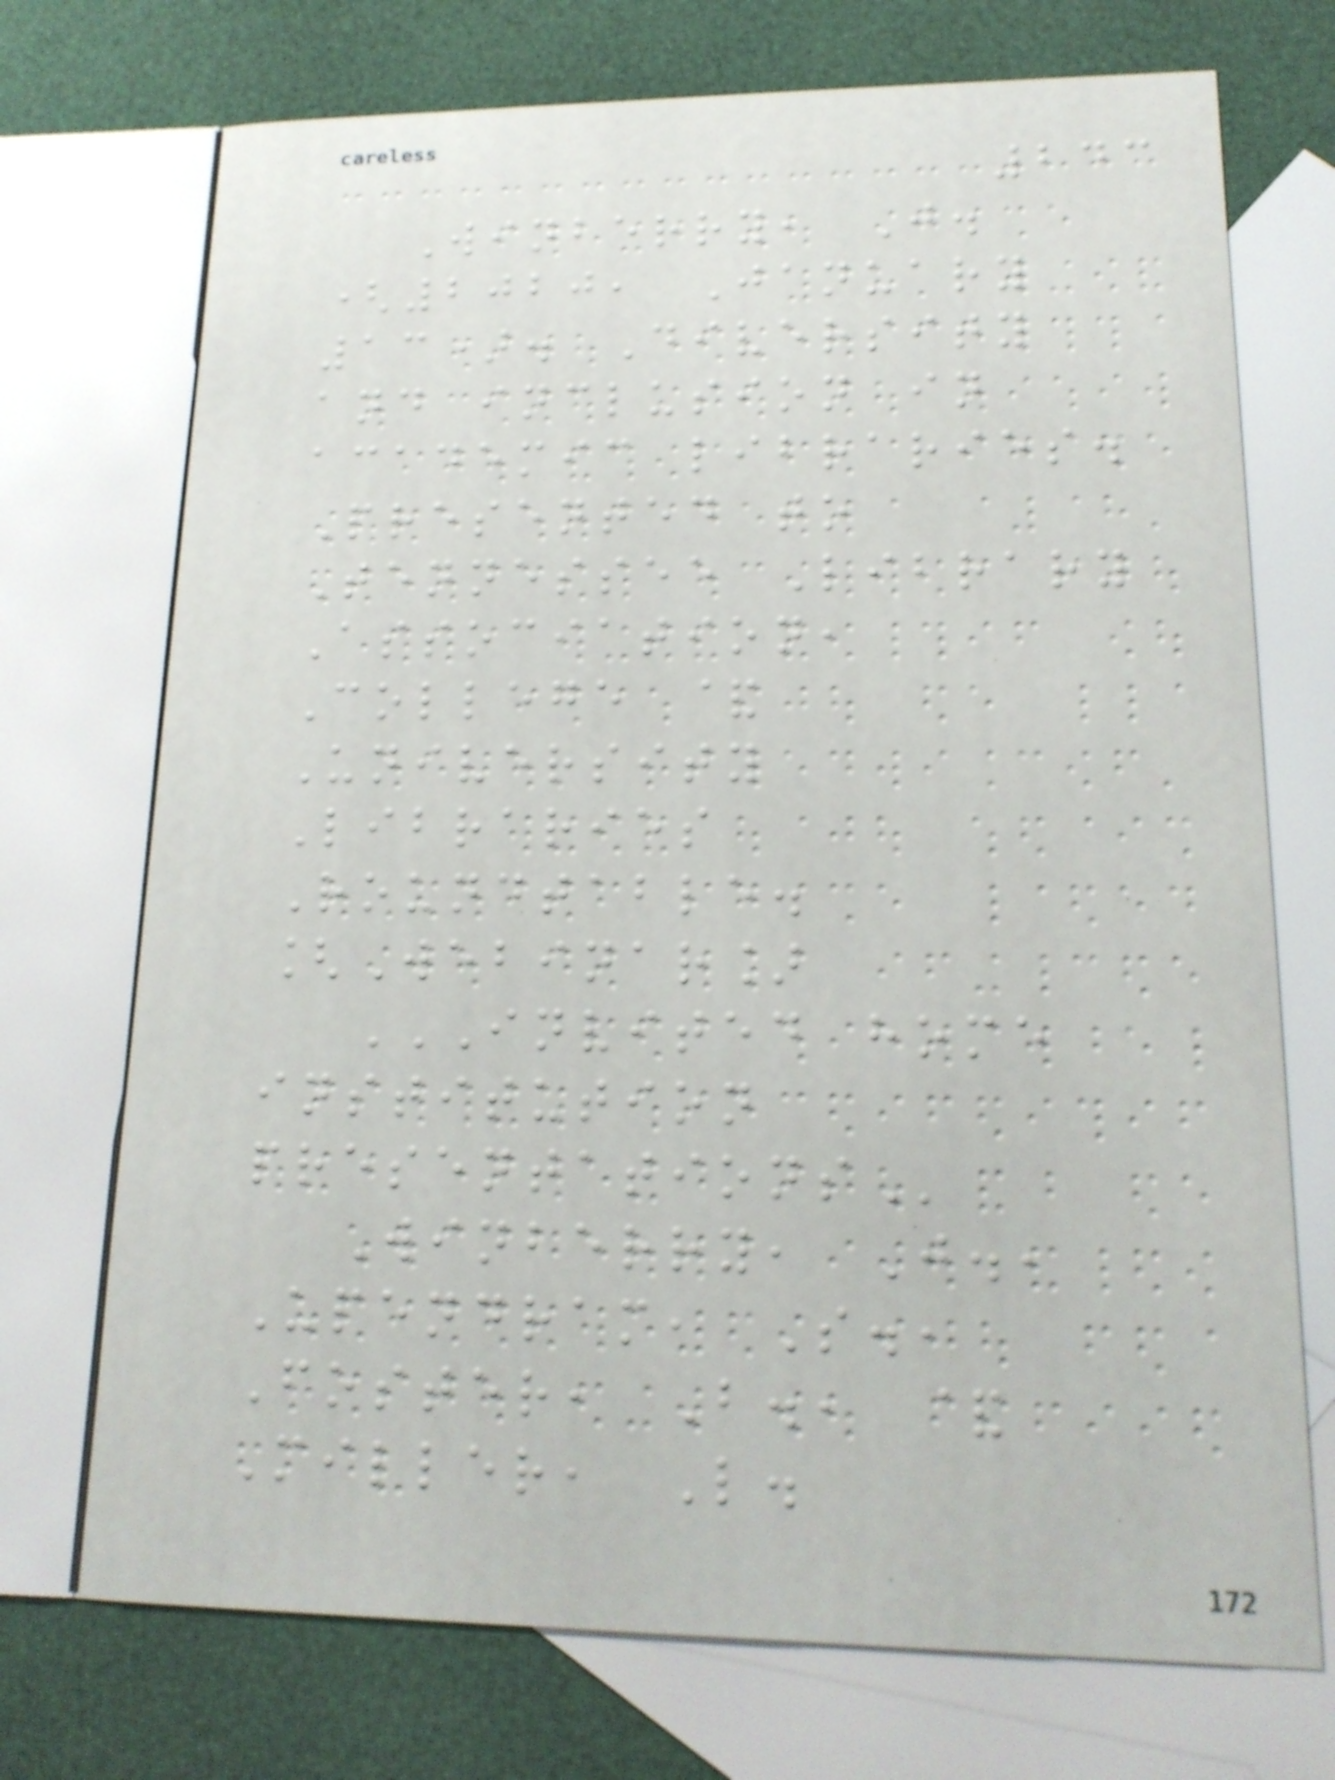243
Winberry, J.
(2020, January
13). Diversity
and inclusion in
academic libraries.
Presented to
Tennessee Library
Association,
College &
University
Libraries
Roundtable.
[Webinar]
INVITED HOME
INSTITUTION
PRESENTATIONS
Winberry, J.,
Upendram, S.,
Foster, B., &
Miller, L.
